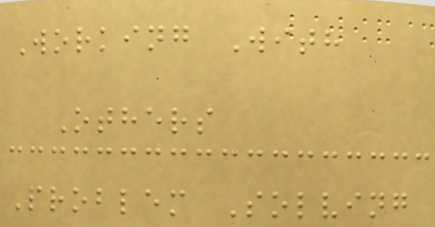Working With
Others
Problem Solving
